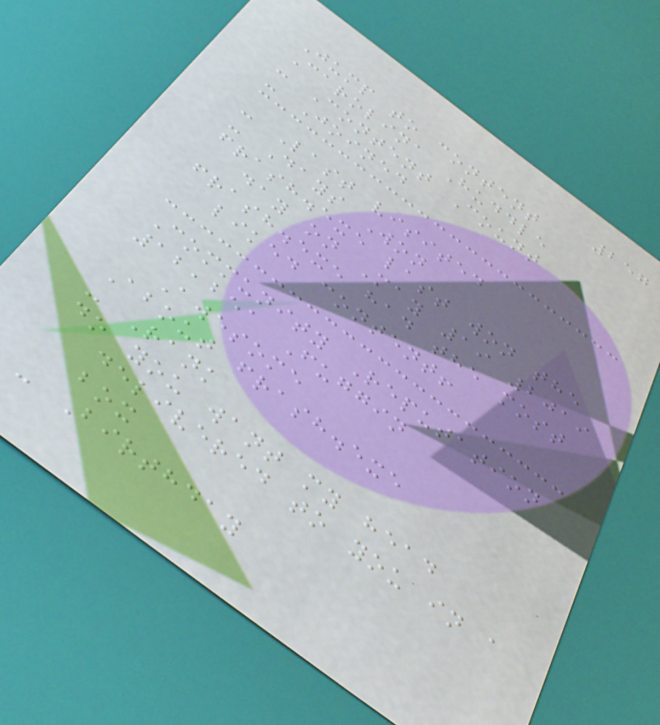257
Jump to content
Carolina Huddle
- Content Count
- Joined
- Last visited
- Days Won
frash.exe last won the
day on May 19 2019
frash.exe had the most
liked content!
Community Reputation
12,251 Fuggin
Awesome
About frash.exe
- Rank
do you want my head
delivered to you in a
box
- Birthday
